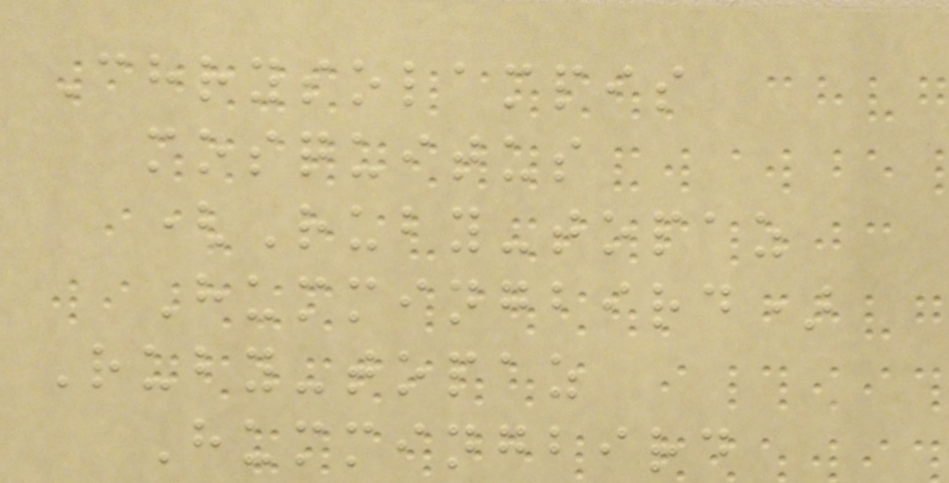Chrysolampis
mosquitus
(Ruby-topaz
Hummingbird)
Ruby-topaz
Hummingbird
